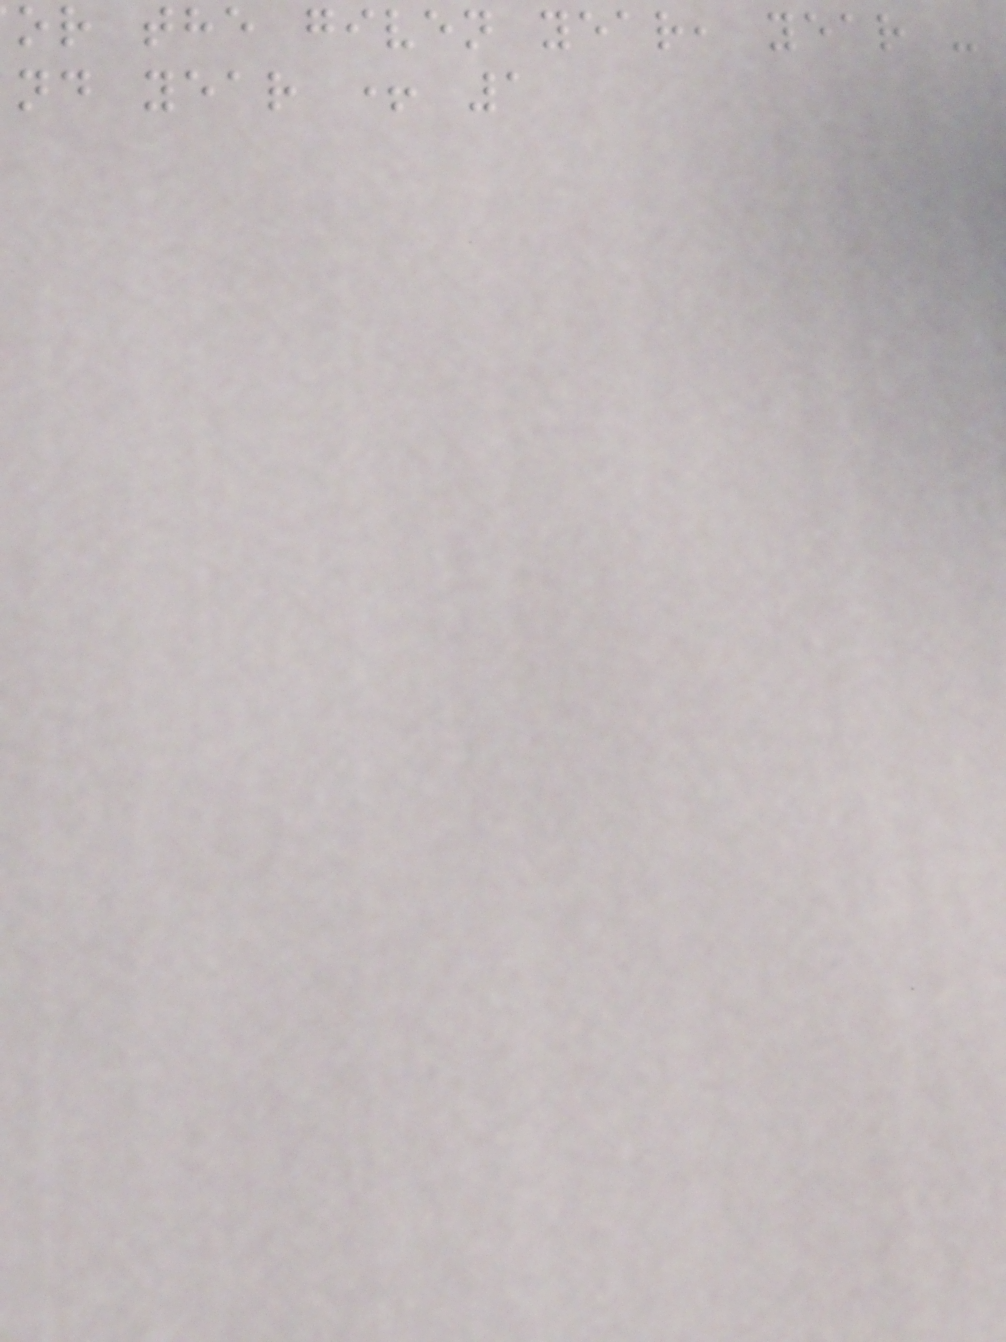or the given year, year -
nd year + 1
